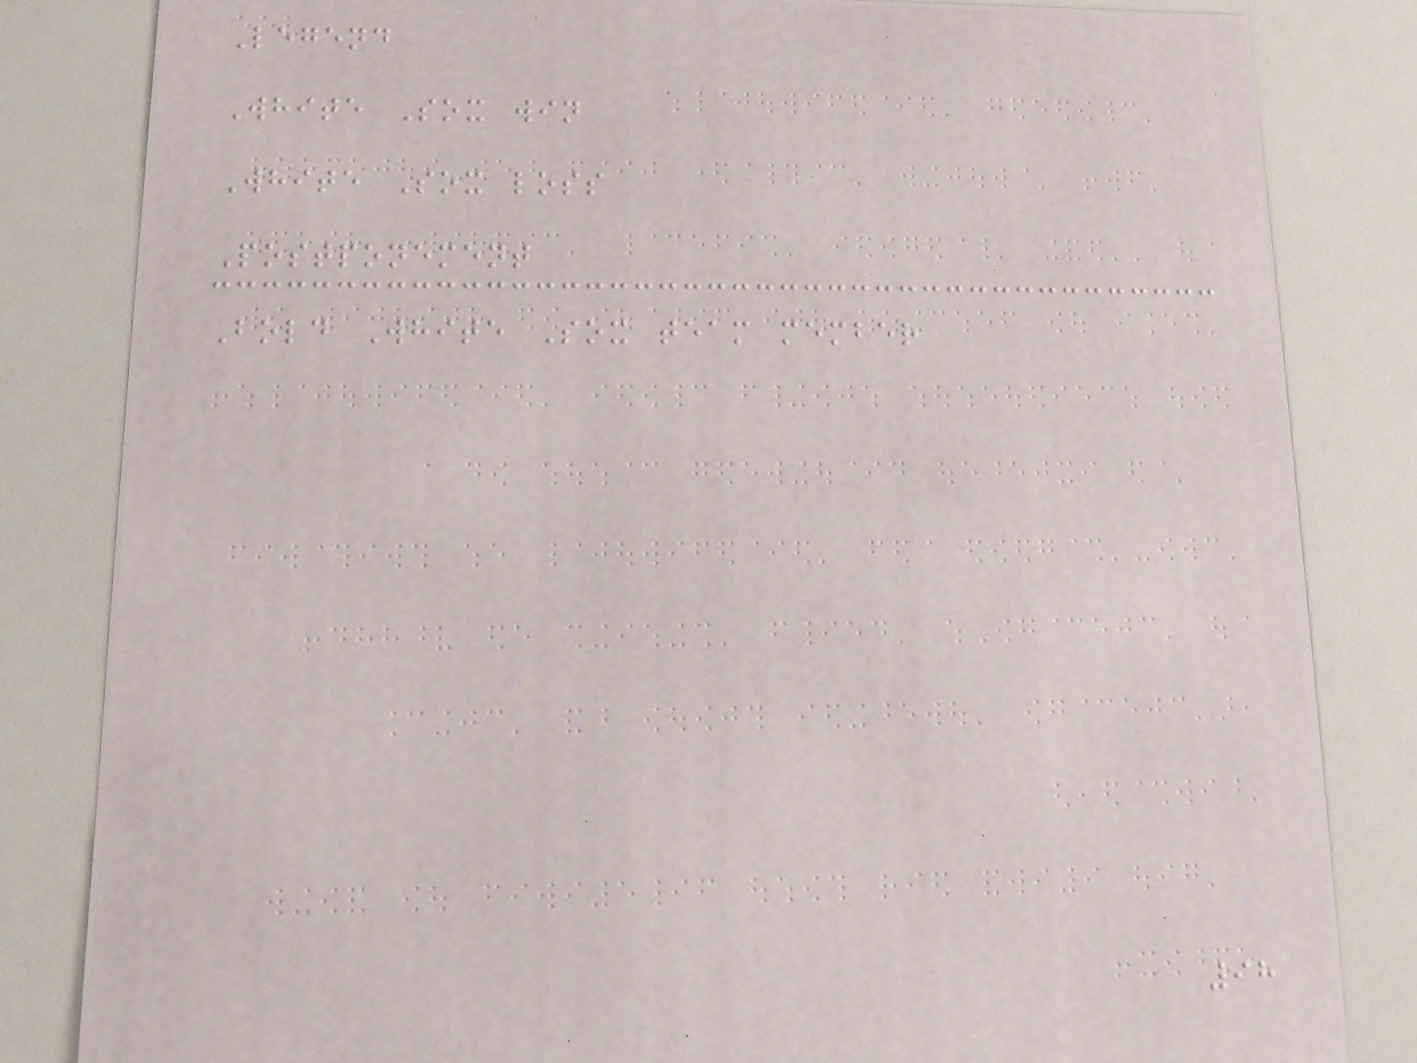Legend
White Sox win
White Sox loss
Postponement
Bold White Sox team member
98
